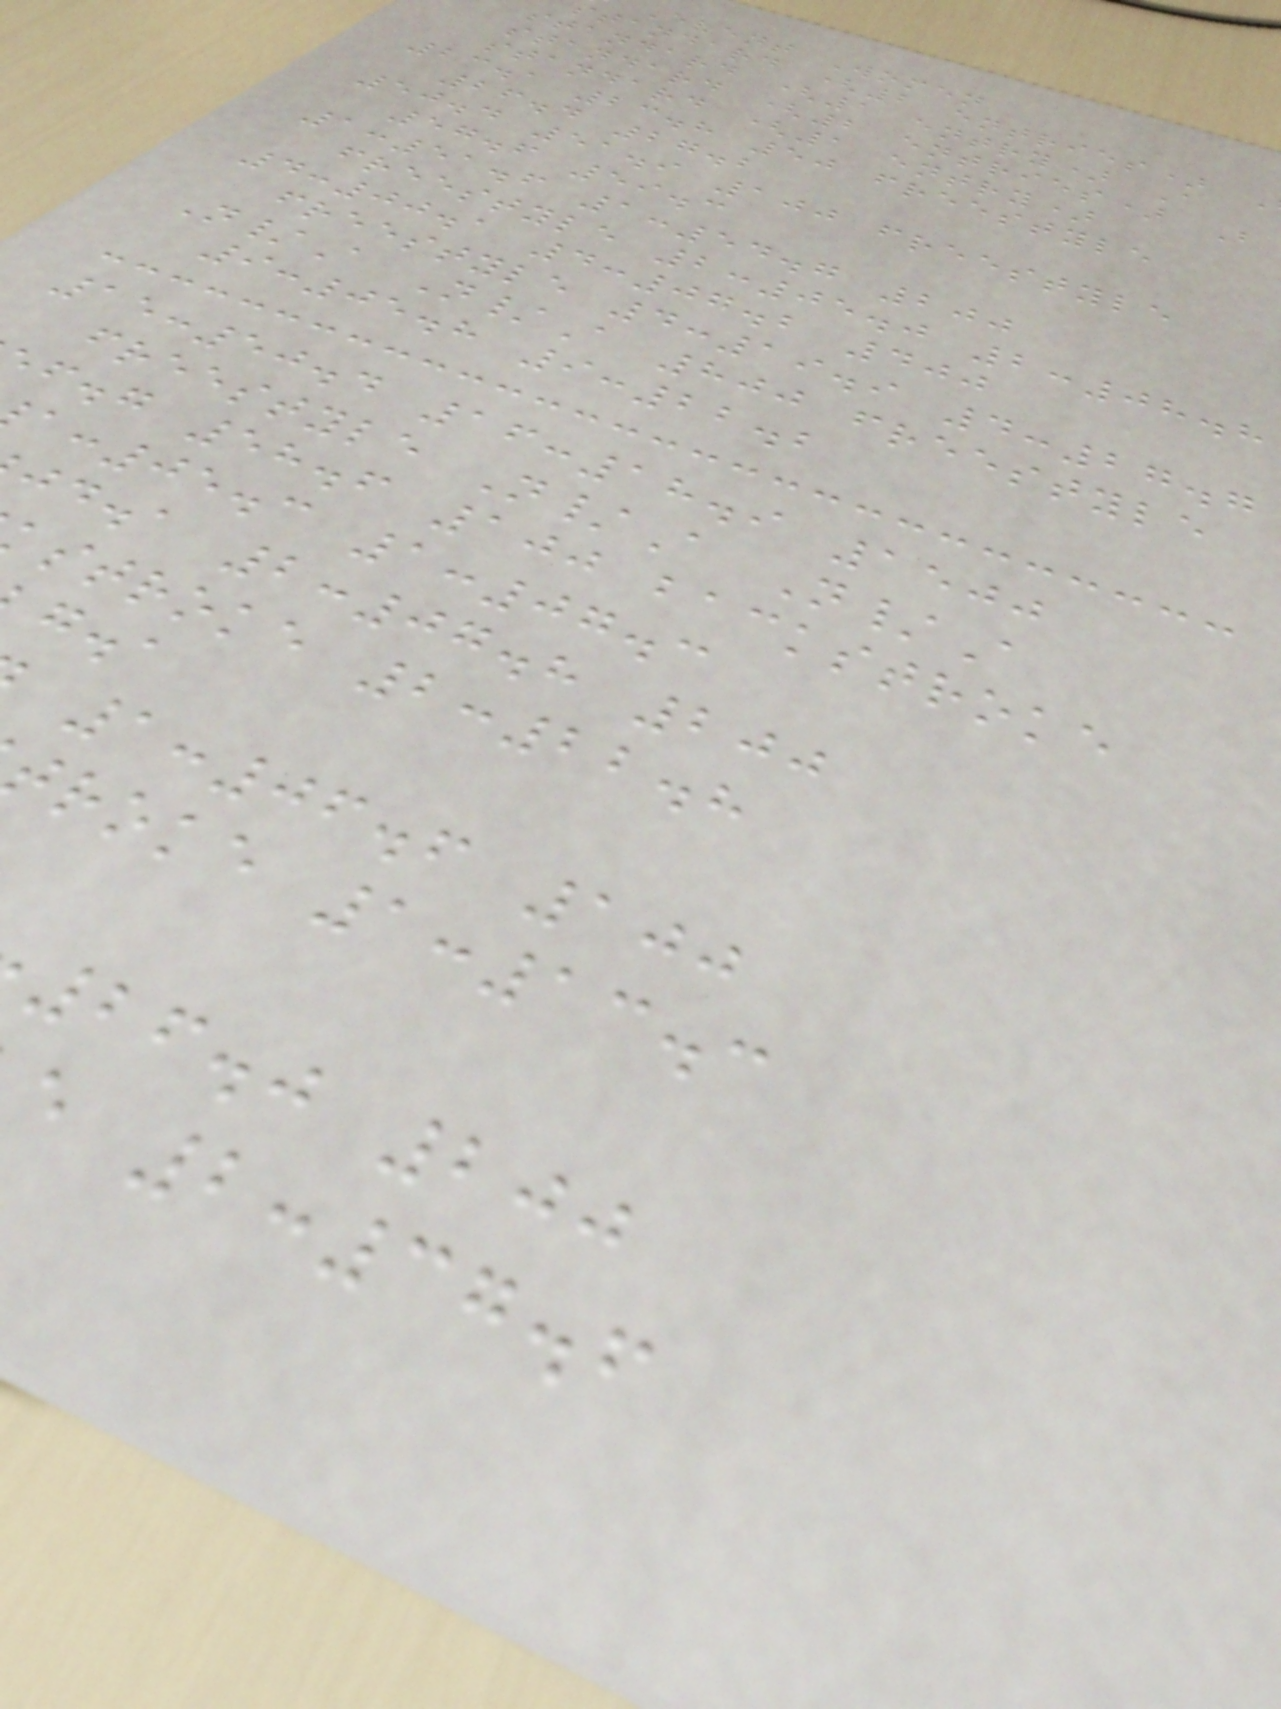Event Women
standard (2 entries)
standard (1 entry) A
standard (2 entries) B
standard (1 entry)
23.1 23.8 50 freestyle
26.4 27.2
50.4 51.9 100 freestyle
57.6 59.3
1:51.6 1:54.7 200
freestyle 2:05.0 2:08.8
4:00.1 4:07.2 400
freestyle 4:19.9 4:27.7
N/A N/A 800 freestyle
9:05.8 9:22.2
15:50.4 16:18.9 1500
freestyle N/A N/A
f.g 58.6 100 backstroke
:05.3 1:07.3
jd.a 2:07.8 200
stroke 2:22.8
1:06.6 100
roke 1:13.3
26.0 200
e 2:37.6
